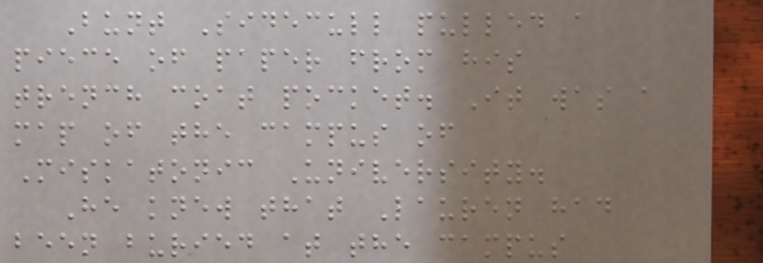Bunt Sidecull pulled a
piece of paper from his
trench coat pocket. It was a
map of the campus of
Miskatonic University.
He knew that Lauren had
been buried at the campus
